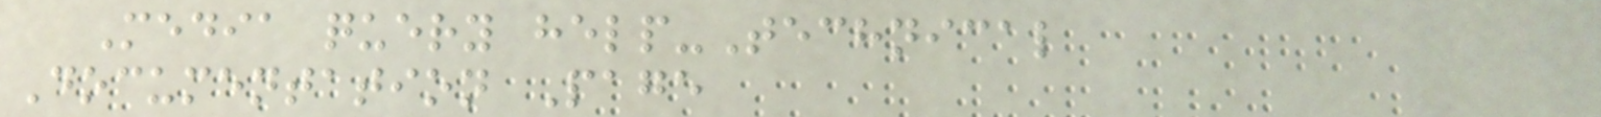Media query help-Technical
Documentation Page
